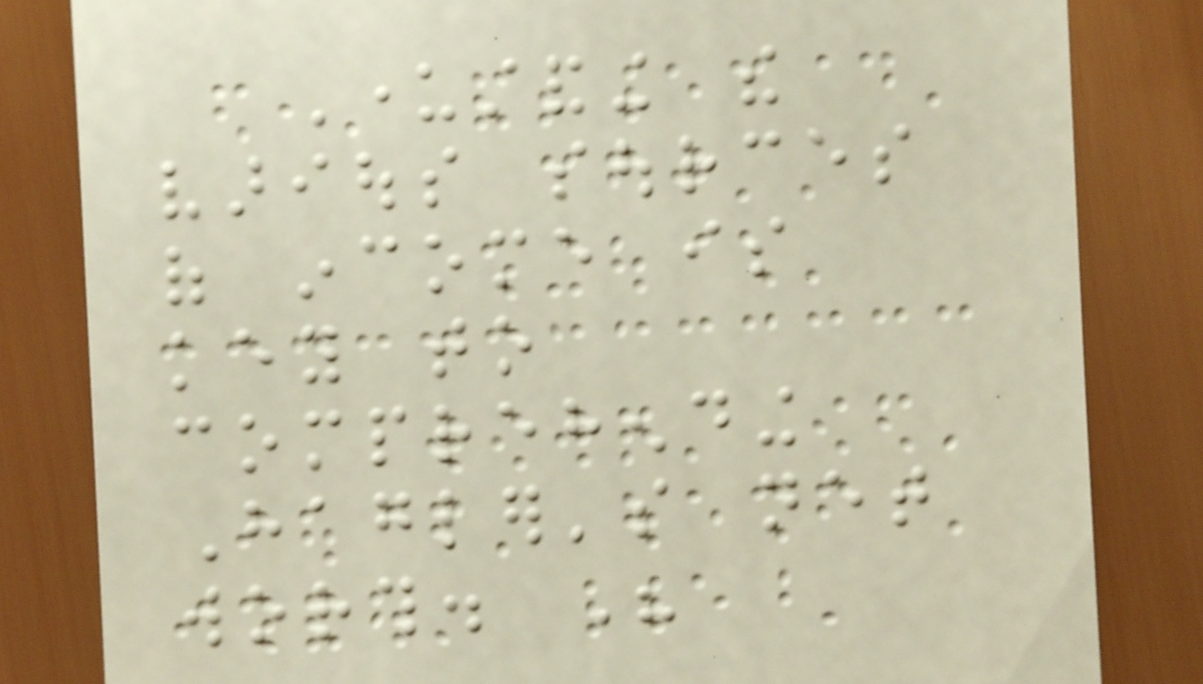Understanding the
various sources
of income is
key to
comprehending
Hagler's net
worth. His
